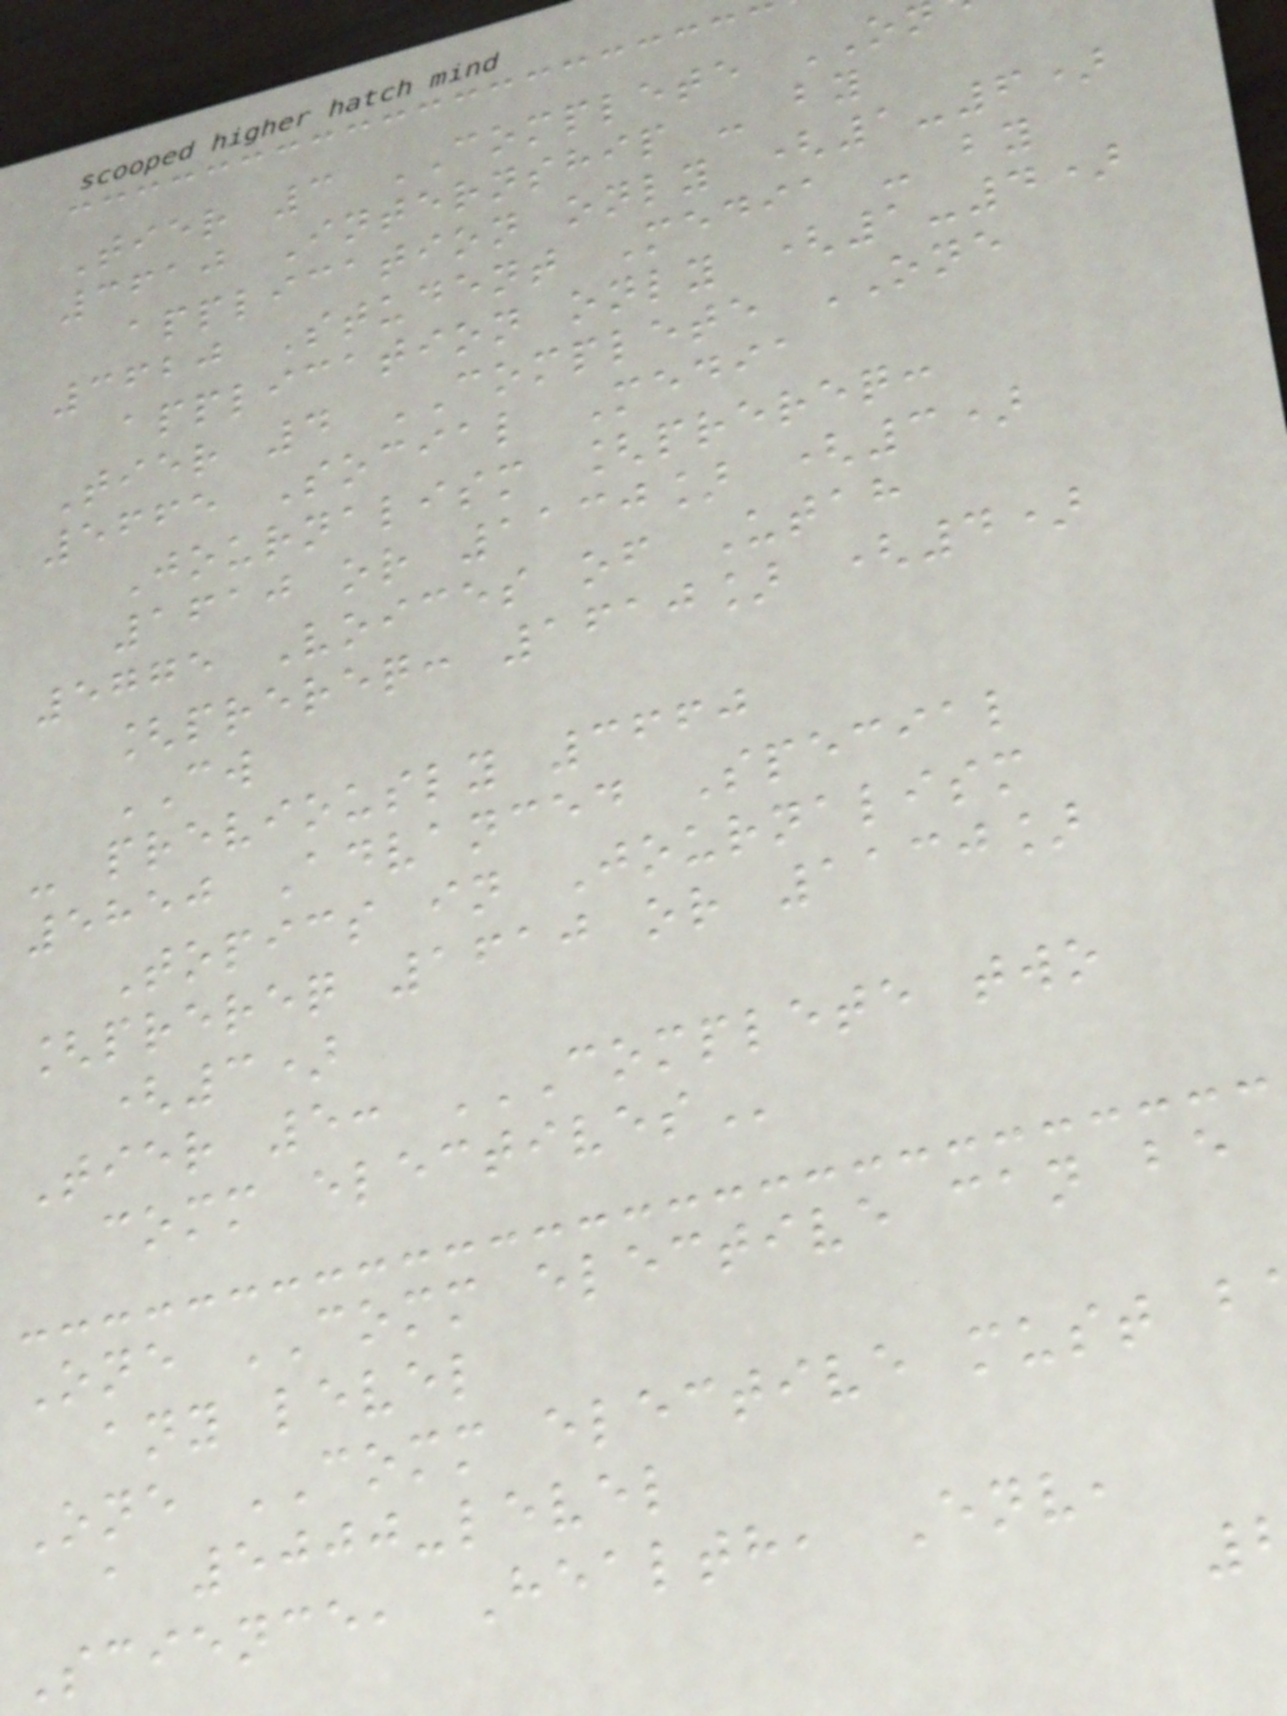Tier 3 COMPLETE
3610 Internship - by
application only (1-6)
3620 Student Media - by
application only (1-4)
Tier 4 COMPLETE ONE
5665 Social Media
Journalism [prereq:
1610 or 1130] (3)
5775 Voices of Utah
[prereq: 1610] (4)
CW
- previously 3660
5850 Advanced Special
Topics in Journalism
[prereq 1610 or 1130]
(3)
Tier 5: COMPLETE TWO
comm
One COMM elective can be
any level
One COMM elective must b
a 5000-level
Science, Health, Env,
